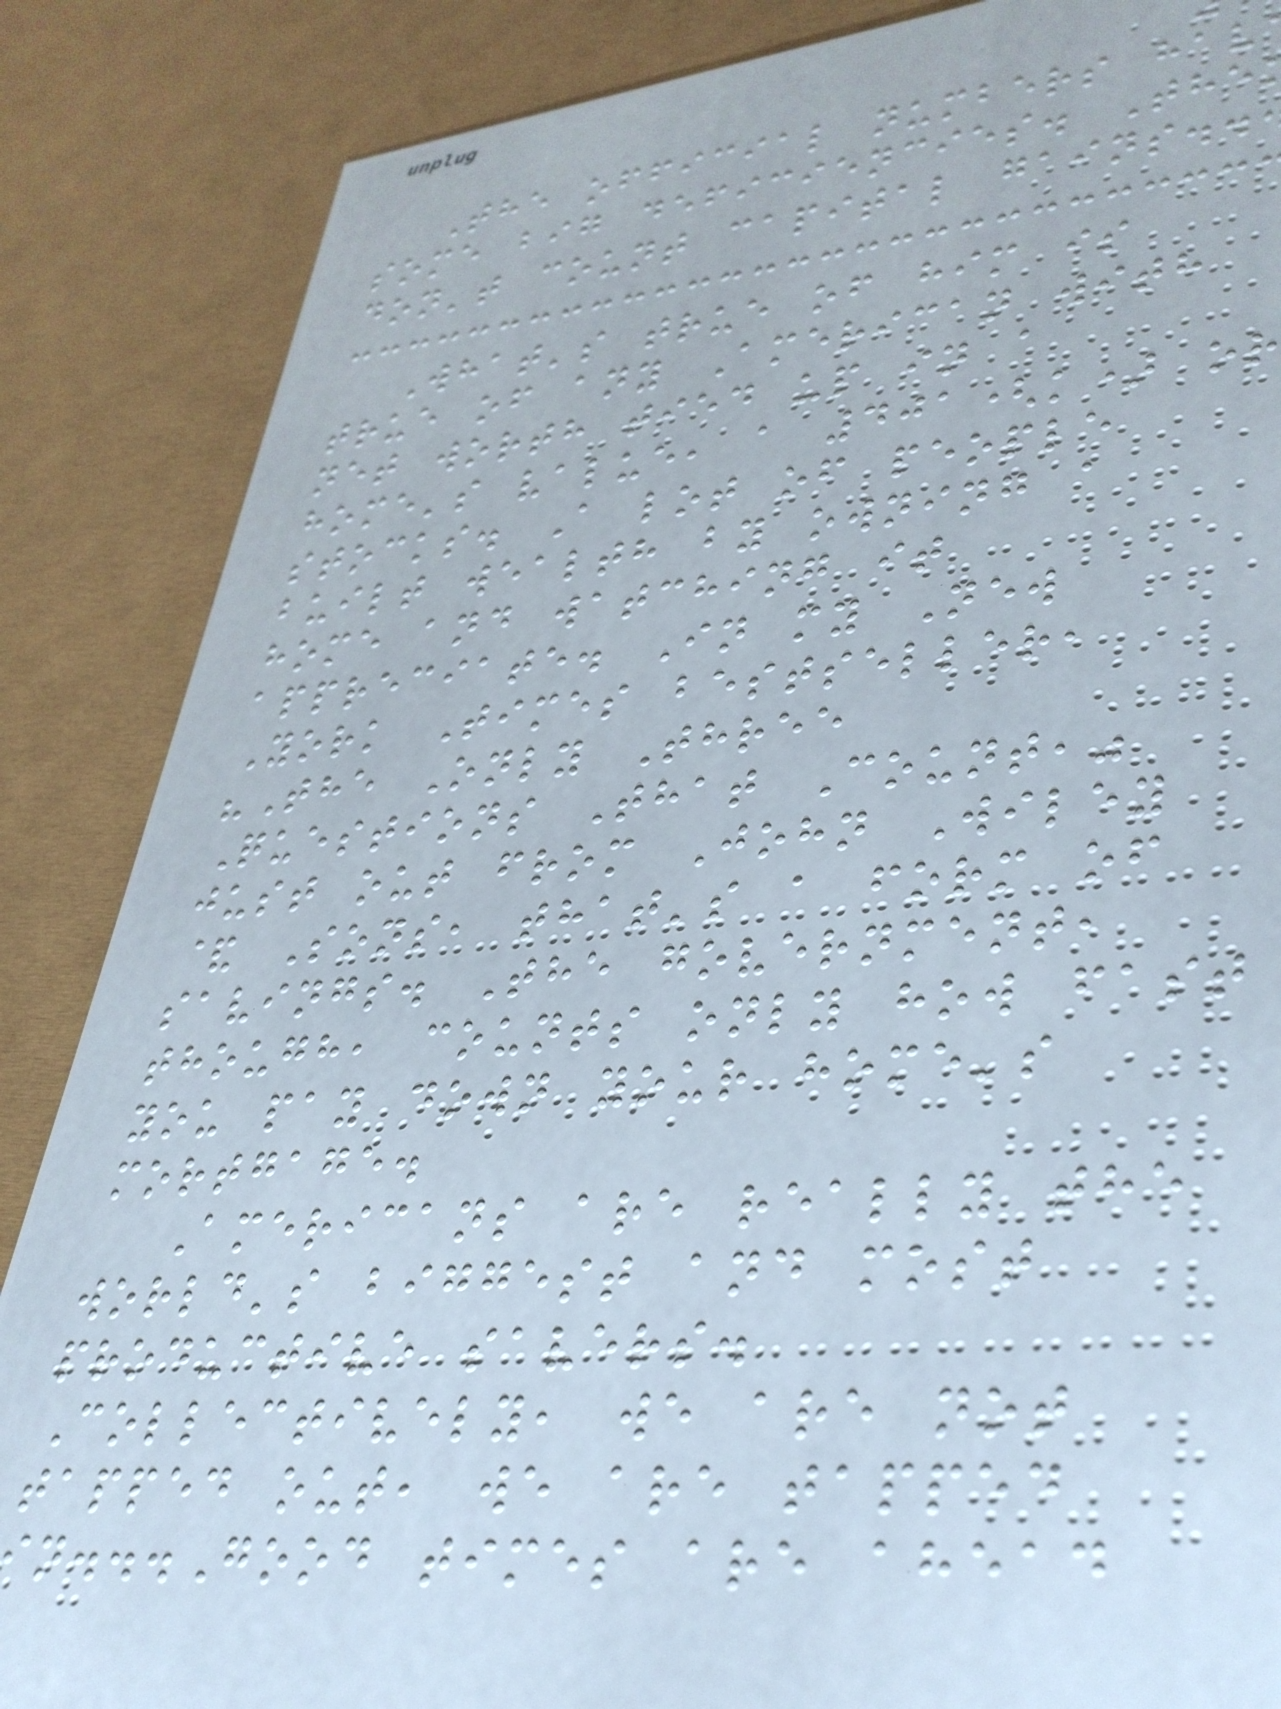The official numbers hav
some big deficiencies. The
don't count capital gains..
What's true of him is
true of any American with
net worth tied up in a
home's value, a 401(k) or
stocks. A lot of people
built wealth by owning a
home and watching it
appreciate. In my New
York Times bestseller,
"The Only Three
Questions That Count,"
just out from John Wiley
& Sons, that's a form of
savings. The government,
though, counts only how fast
you pay down your home's
mortgage.
Americans are really the
world's biggest and most
productive savers.
Collectively, we are not
tapped out, we are tapped
n...Good times are ahead
